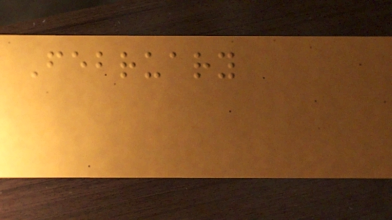February
